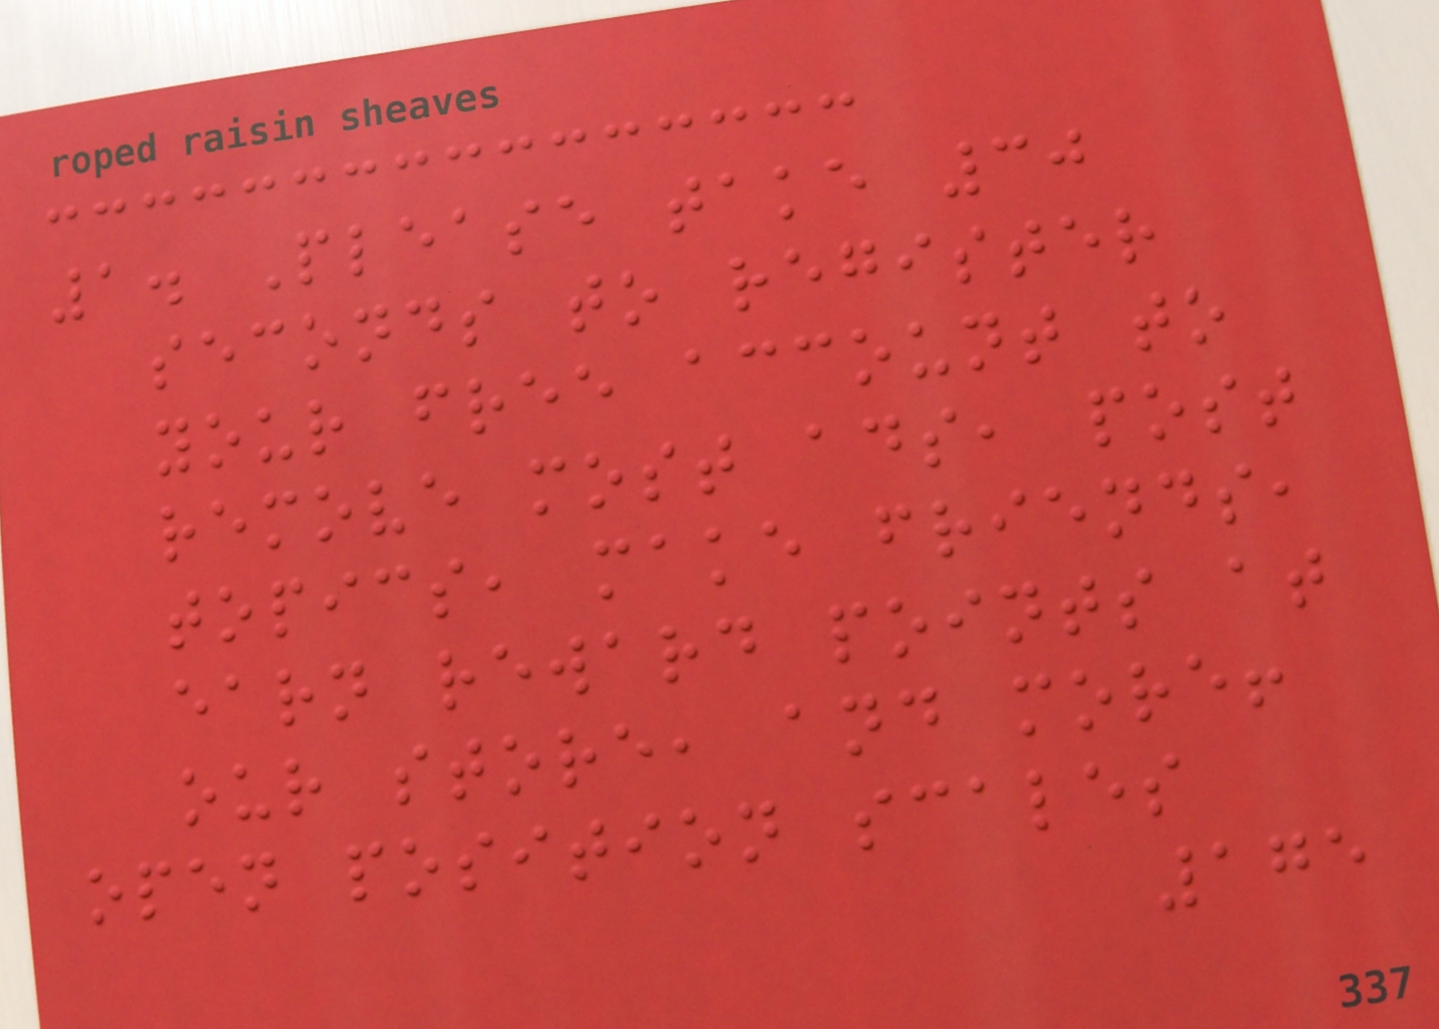1. Please take 30
seconds to register
your free account to
remove most ads, post
topics, make friends,
earn reward points at
our store, and more!
open position scales
175
